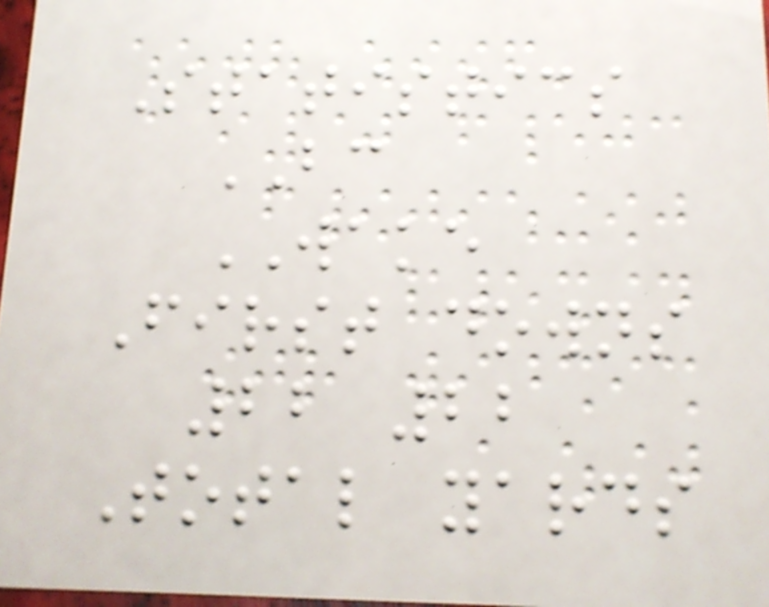Statistics
BC
WAKE
First downs
22 22
Total yards
